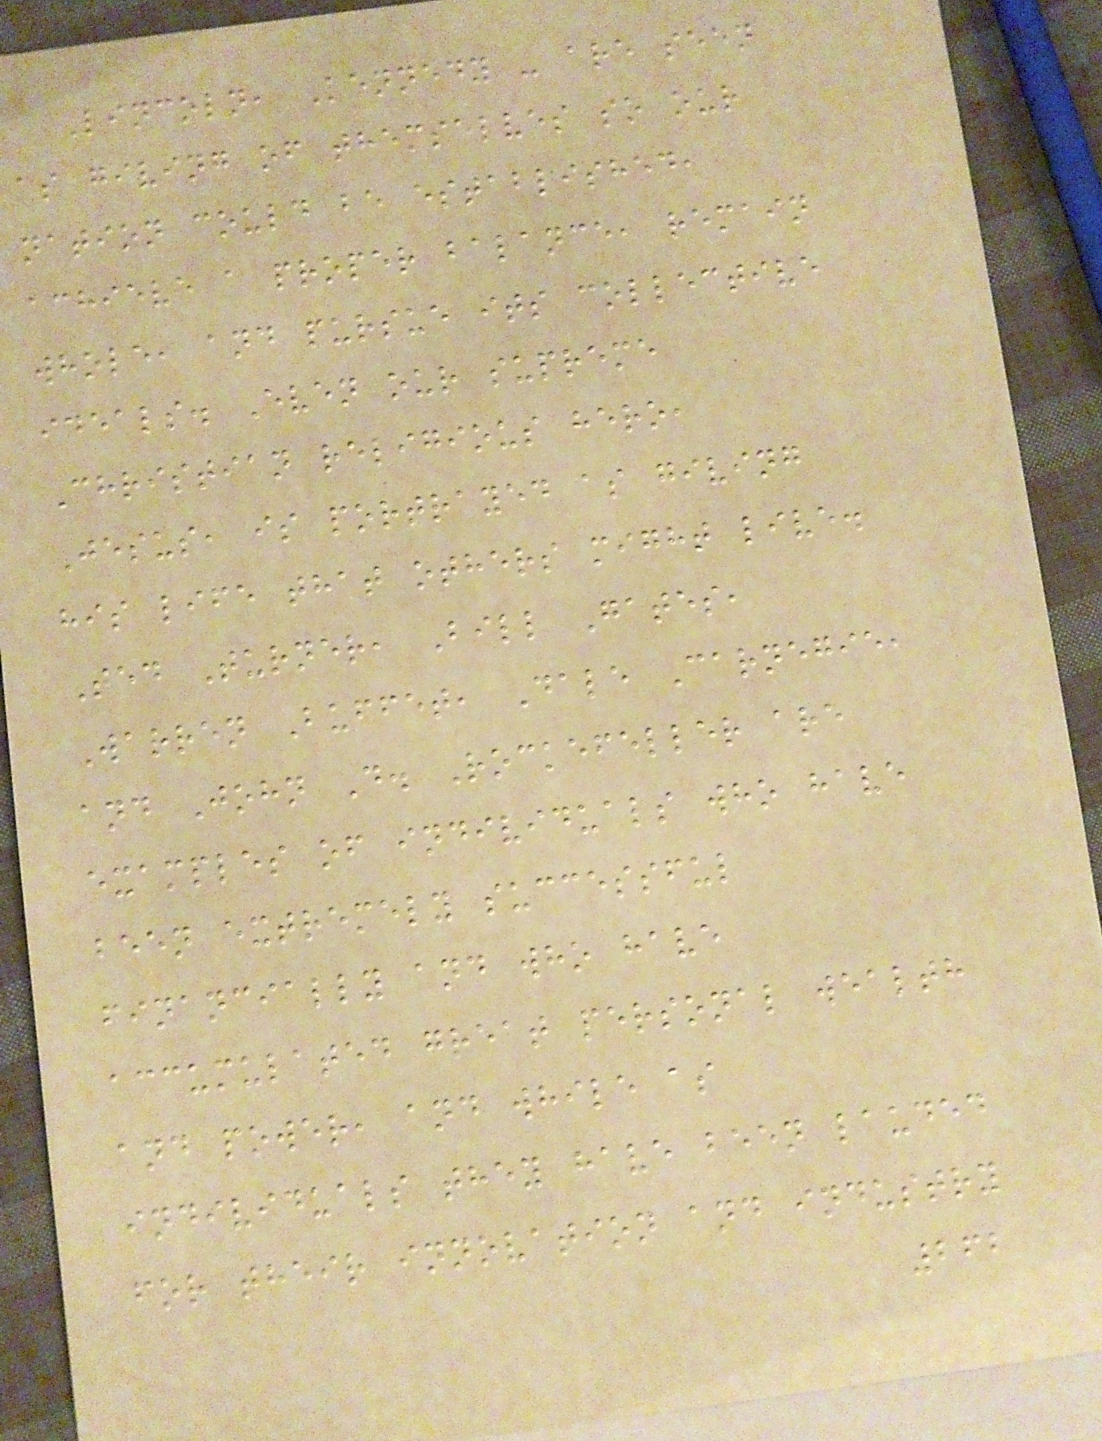Lincoln, Kennedy - are seen
as giving of themselves so our
nation could be established,
achieve a proper balance, remain
whole, and pursue its collective
ideals. Even our supreme
Christian religious hero,
Jesus, is portrayed as giving
his life that others might live.
Ted Turner, Bill Gates,
Warren Buffet, Dale Carnegie,
and John D. Rockefeller are
examples of individuals who have
been extremely successful
financially and who have
accumulated great personal wealth
and power, and while as
individuals they have been lauded
for their innovation and industry
262
